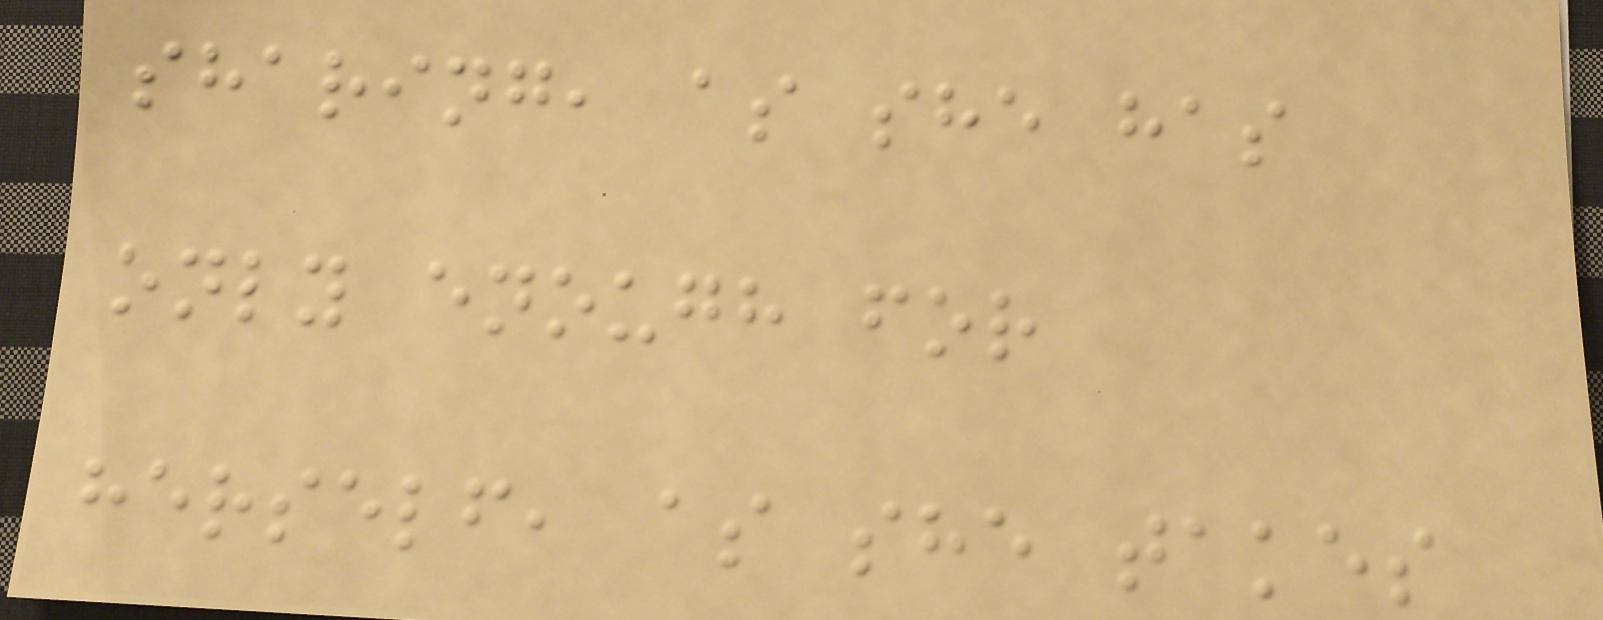sharing, as she has
only enough for
herself, as she takes
